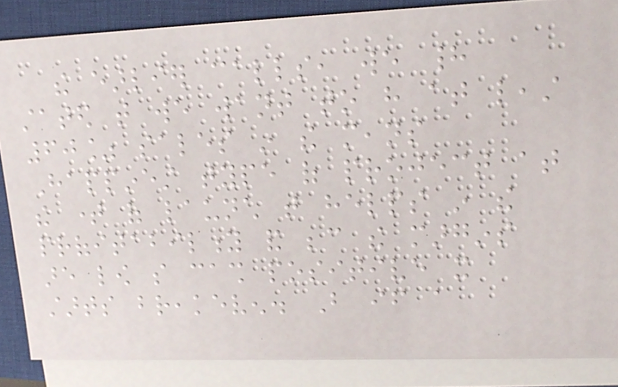the earlier calls, we had
stated that we want to have at least
60% sales in the means
Happinest type of project at
the time of launch that helps in the
profitability and because the margins
are low so cash positive it
starts breakeven. But if a
